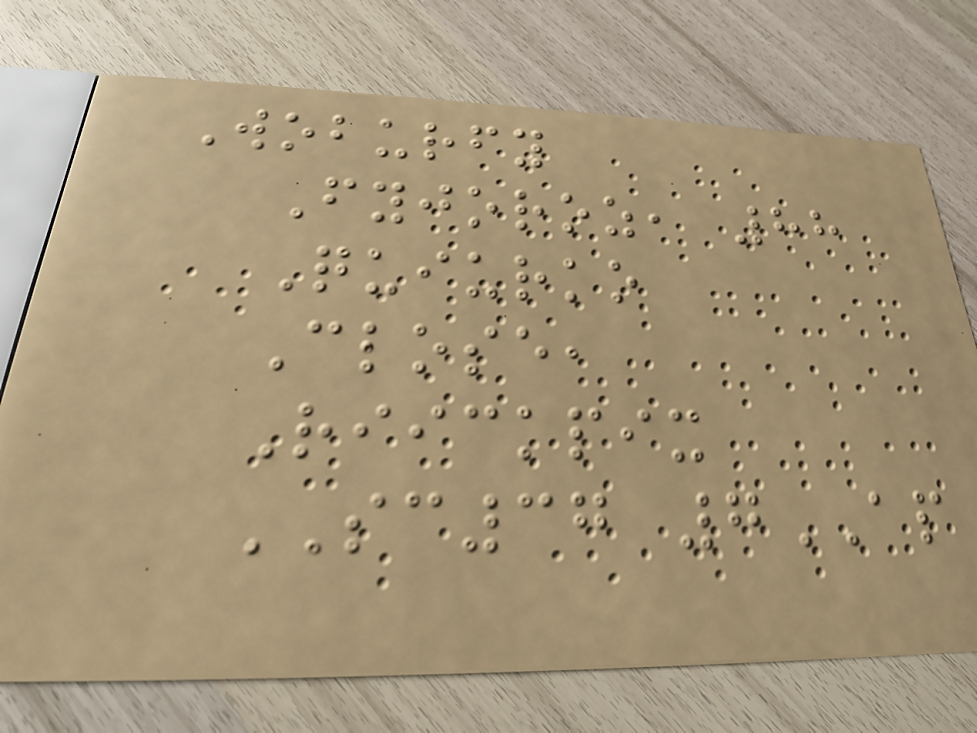Woburfy
Fyjoroz, 88
Quiurko
Close,
Riickpix
SC37 7AP
